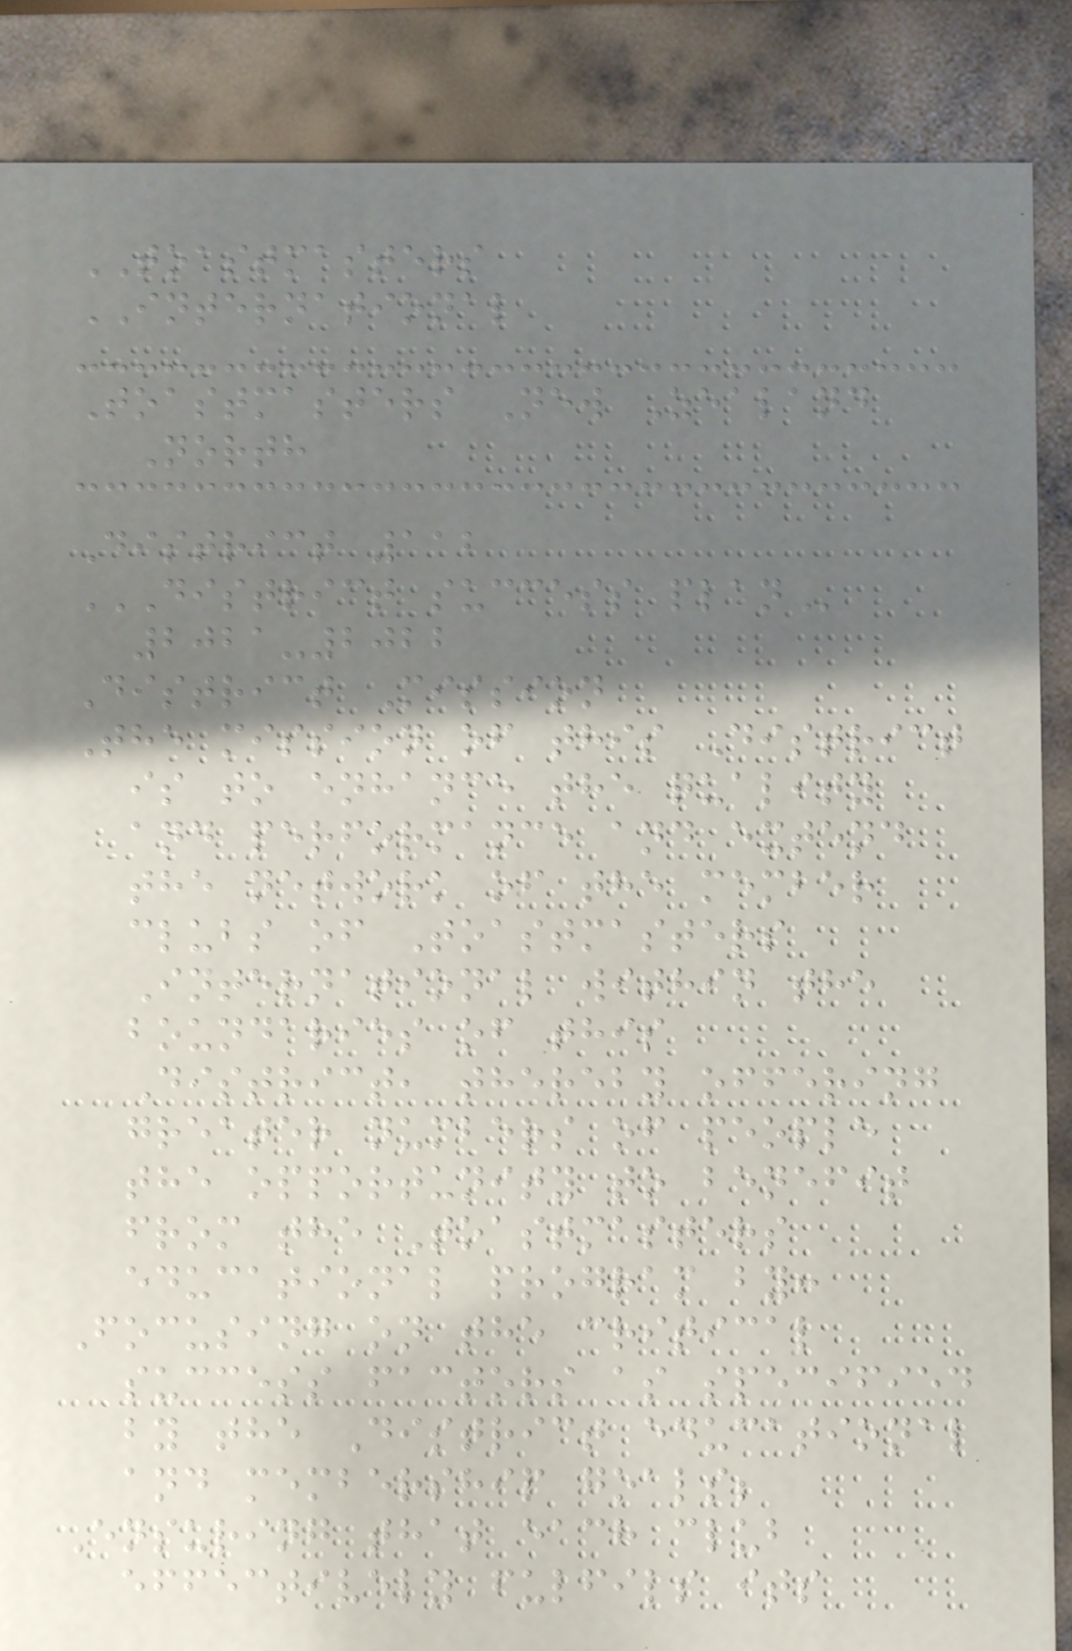TOASTMASTERS
INTERNATIONAL
Toastmasters New Zealand
North
District 112
DISTRICT SUCCESS PLAN
2021-2022
District Mission
The mission of this District
is to enhance the quality
and performance and extend
the network of the member
clubs of Toastmasters
International within the
boundaries of this
District, thereby offering
greater numbers of people
the opportunity to benefit
from the Toastmasters
educational program by:
Focusing on the critical
success factors as specified
by the District educational
and membership goals;
Ensuring that each club
effectively fulfils its
